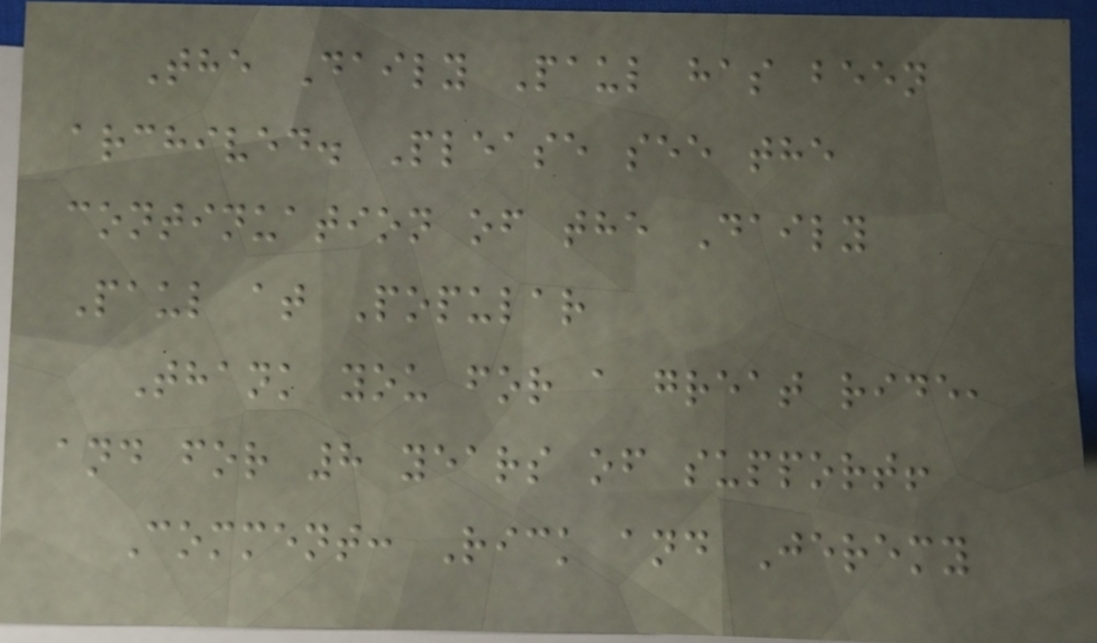The Daily Paul has been
archived. Please see the
continuation of the Daily
Paul at Popular
Thank you for a great ride,
and for 8 years of support!
Comment: Rick and Jeremy
